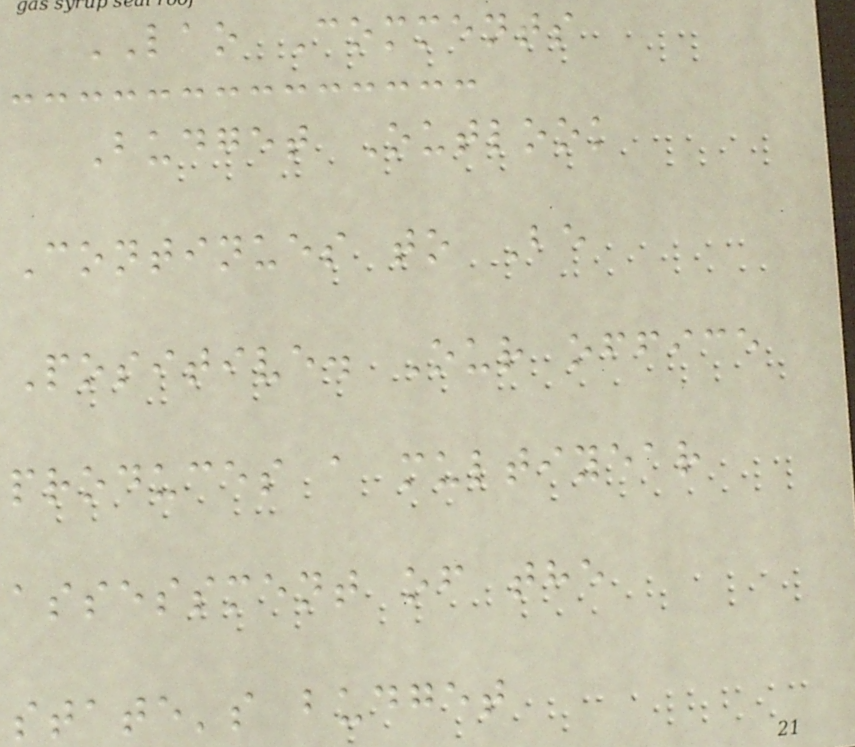LAO Comments
Budget Outlook
Continues to Be
Positive. Our office
produces a multiyear
assessment of the
state's budget
